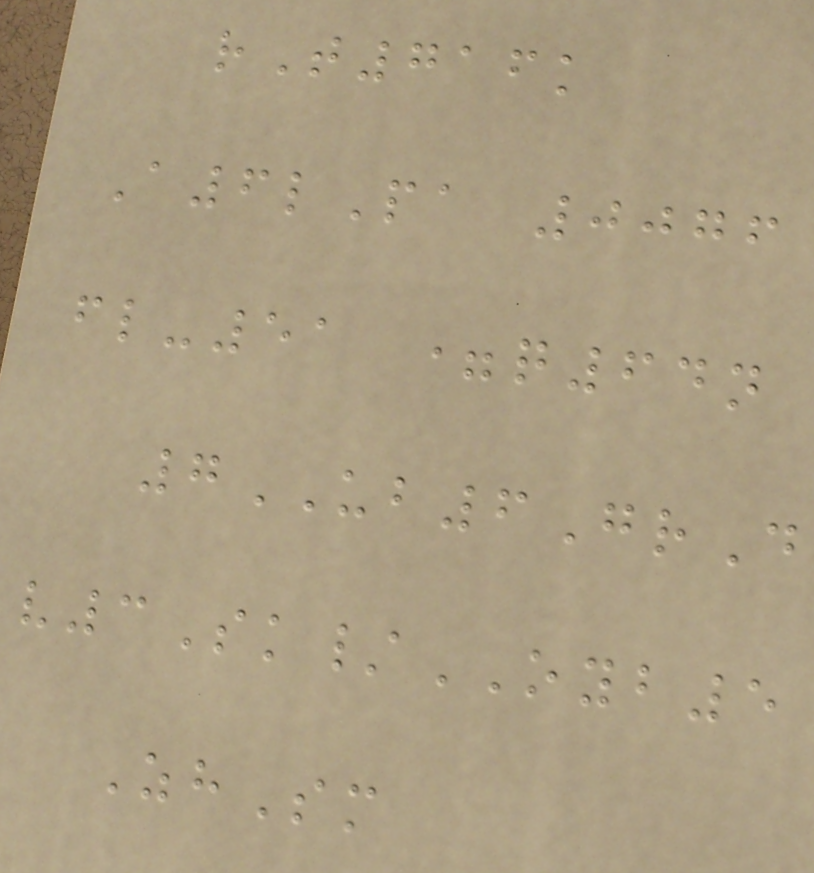rT716k
A6lPa 0076
fl-51 =q64n
7UB6GrD
v3Sk/OYB5
ZhSm
